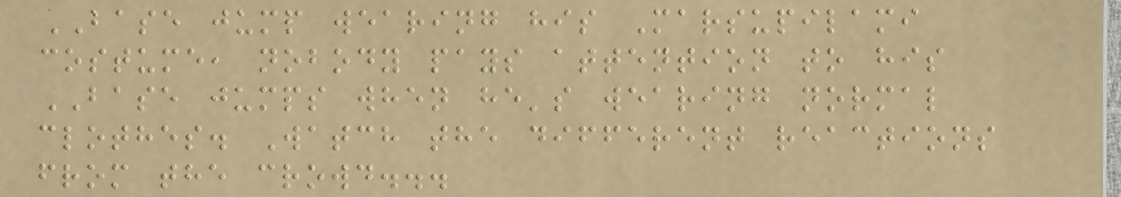BASE jump wearing his Marsupilami
costume, nobody pays attention to his
BASE jumps when he's wearing normal
clothes. Watch the different reactions
from the crowd...
